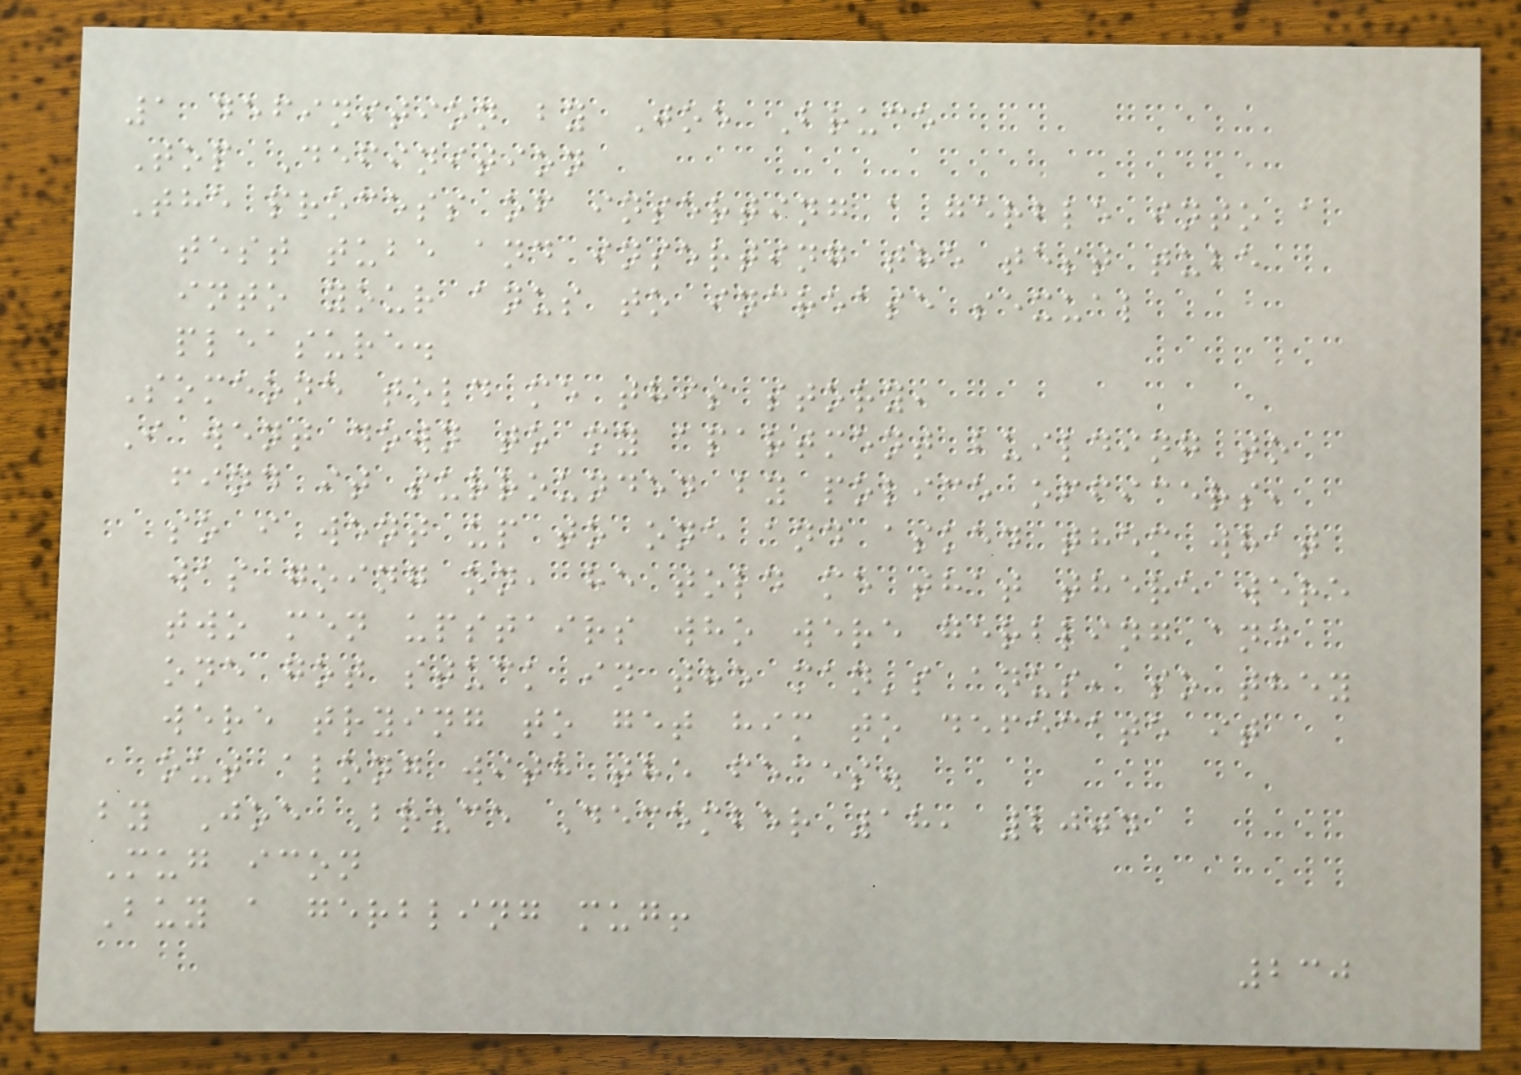1 definition by Joe Bruce
Top Definition
The process of inserting a gerble into a
test tube and inserting the test tube
into your anus to increase sexual
pleasure.
Someone told me this story,
I went down to my apartment building to
find it surrounded by police officers,
so i went up to one and asked them what
was going on, he told me that there were
two men upstairs who were gerbling and
one got stuck in the man's anus, so they
were trying to get him to defecate it
out along with the feces.
by Joe Bruce December 18, 2004
Mug icon
Buy a gerbling mug!
230
